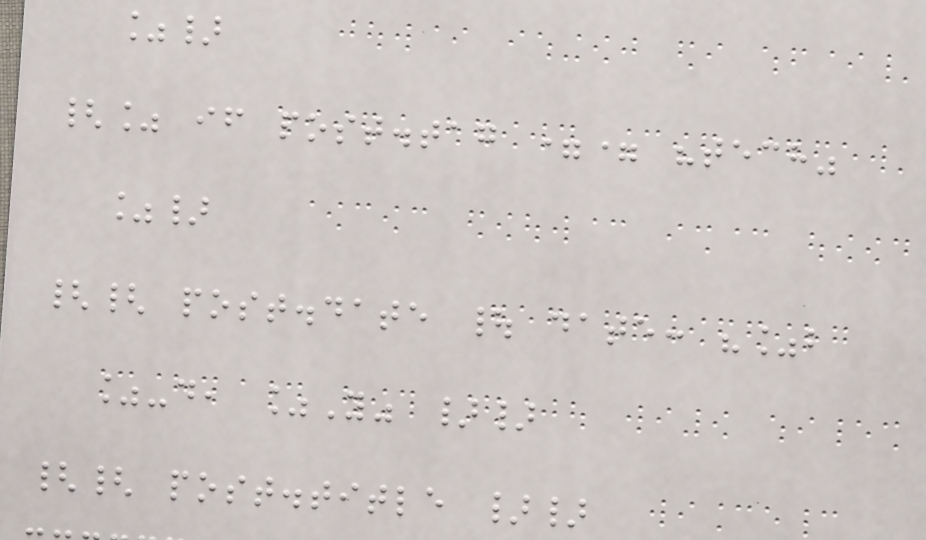%}
{% if post.tag == "tech"
%}
{{ post.date | date: "%b
%-d, %Y" }}
{{ post.title }}
